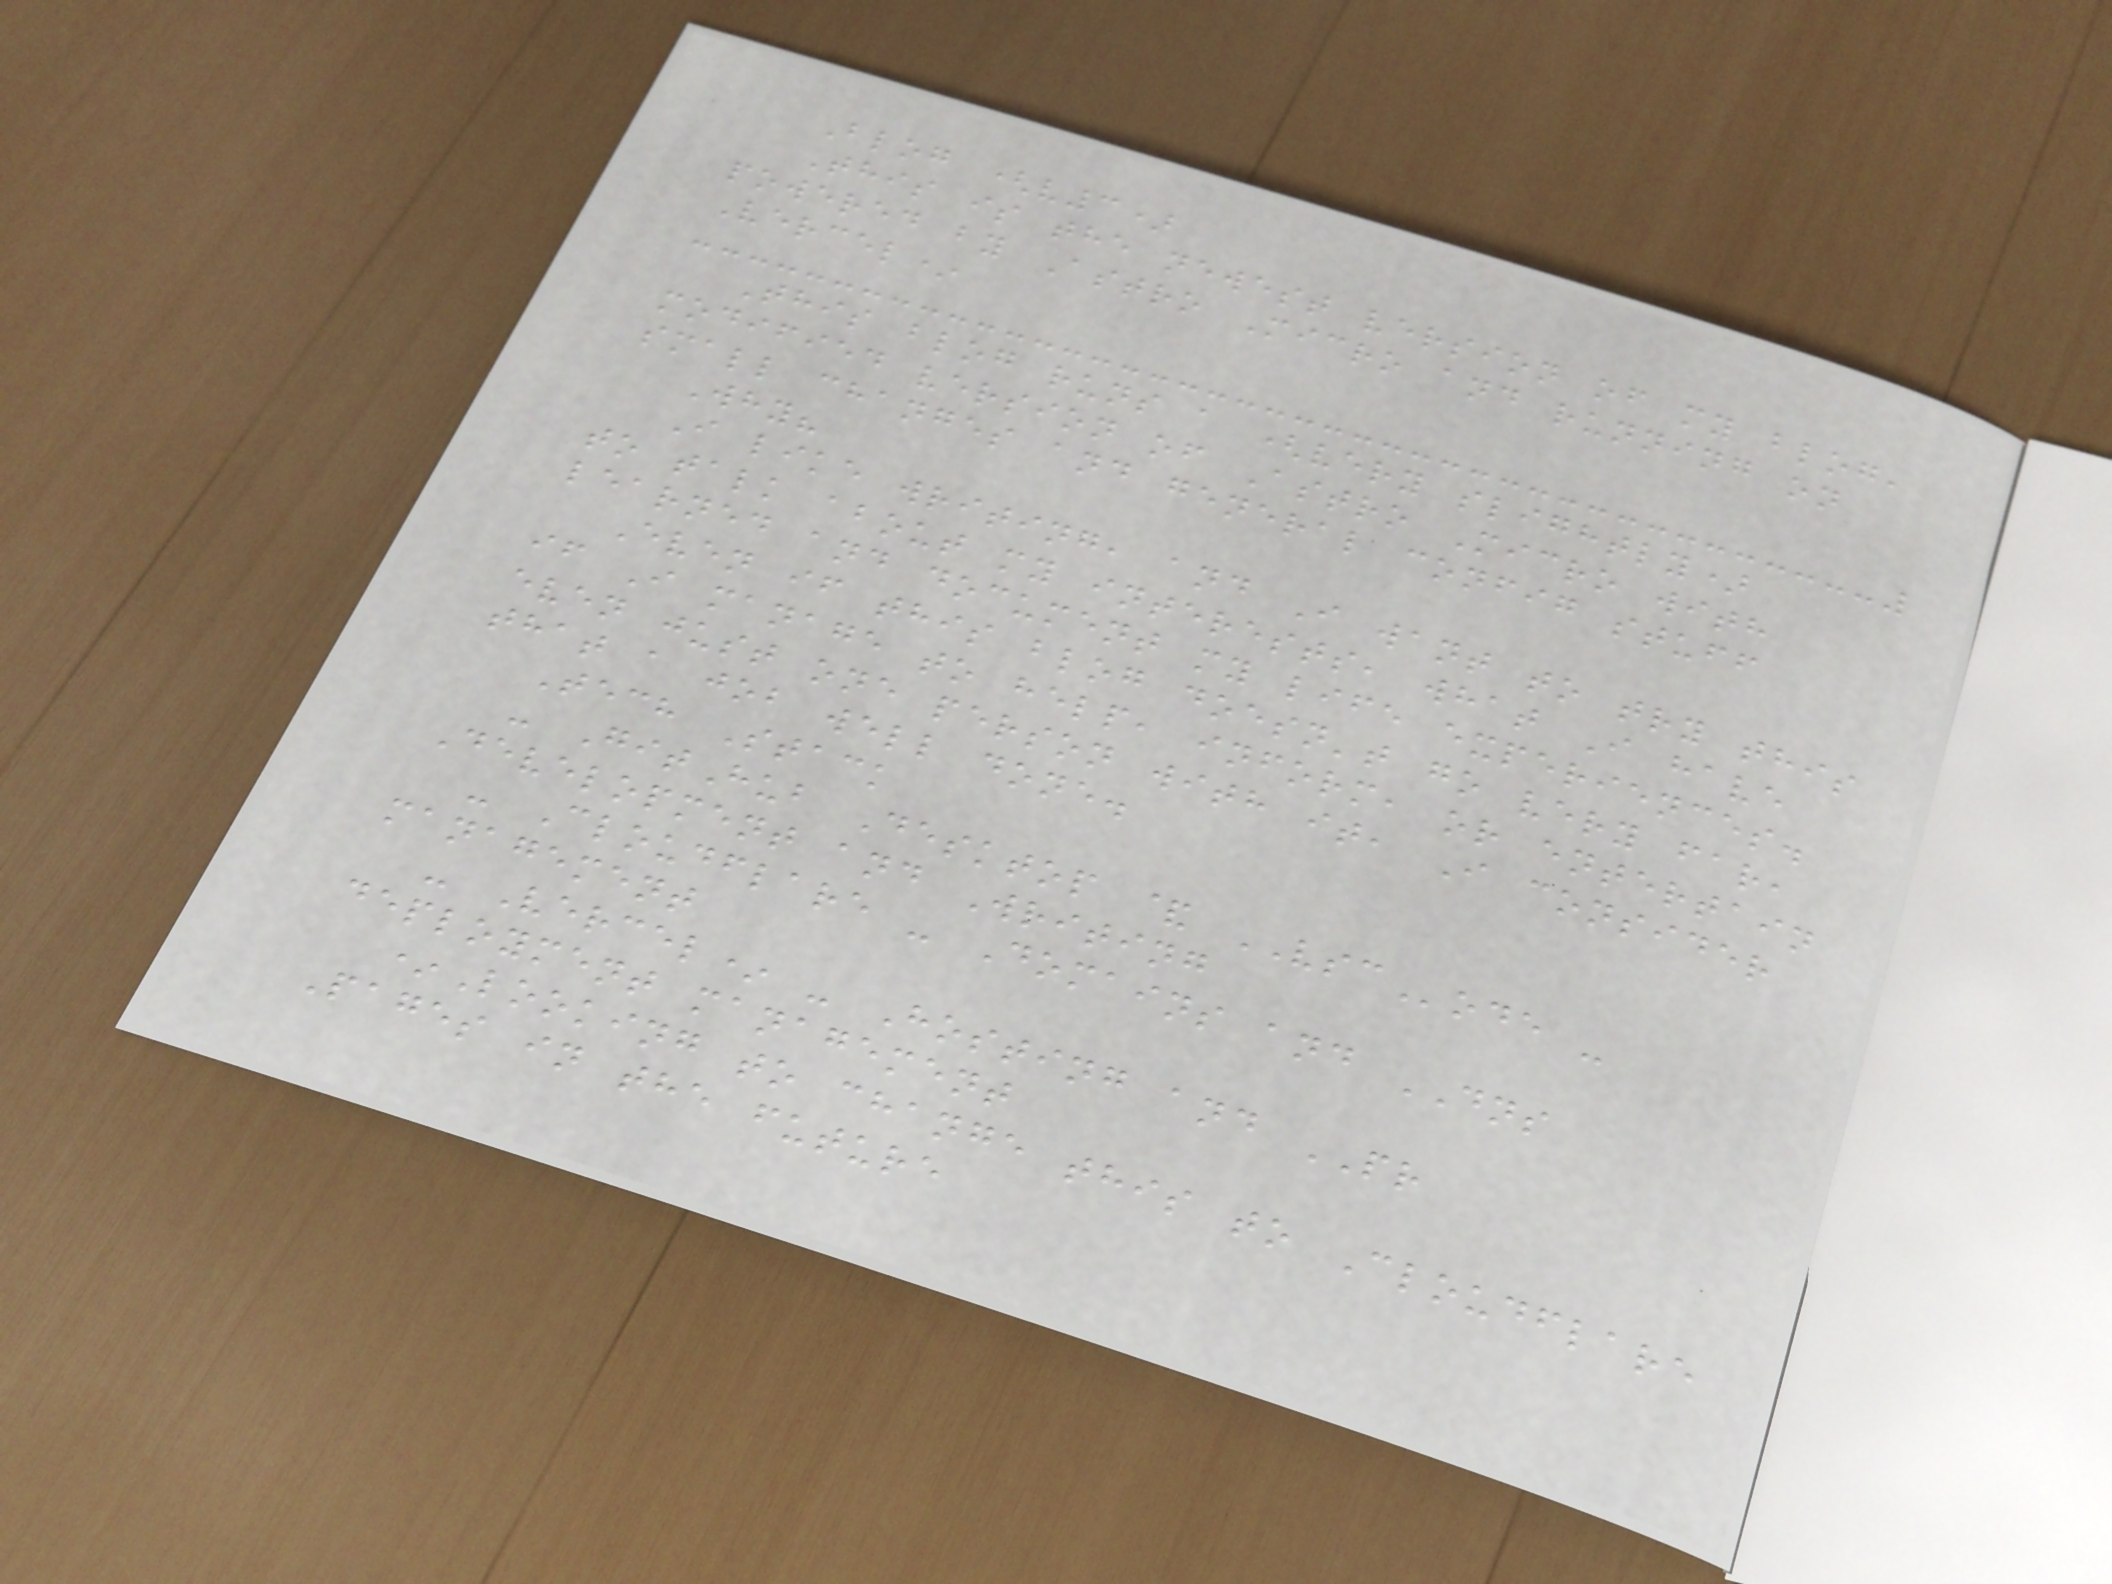Blog (v3)
This is the newest version of my blog,
powered by Astro Micro and running on
Vercel*
This blog runs a (very slightly)
modified version of Astro Micro with
small changes and general config stuff
Why?
I like writing, and I want to try this
to talk about my interests, what I have
learned and document my life experiences.
Even if this blog doesn't go very far,
if I manage to help, inform, or entertain
even just one person with it, I consider
that a job well done.
Tech Stack
- GitHub Desktop & VSCode -
Development and Writing
- Cloudflare - Domains and DNS
management
- Vercel* - Hosting and PR
deployment management
*Looking to change this to Cloudflare
Pages in the future
